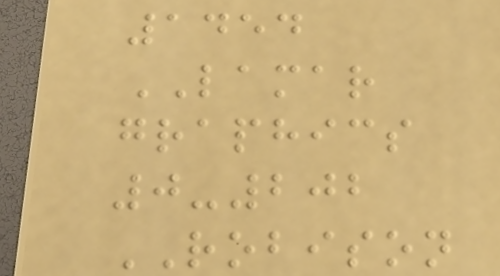1454
LAMAR
graphics
0-202
ROBISON
